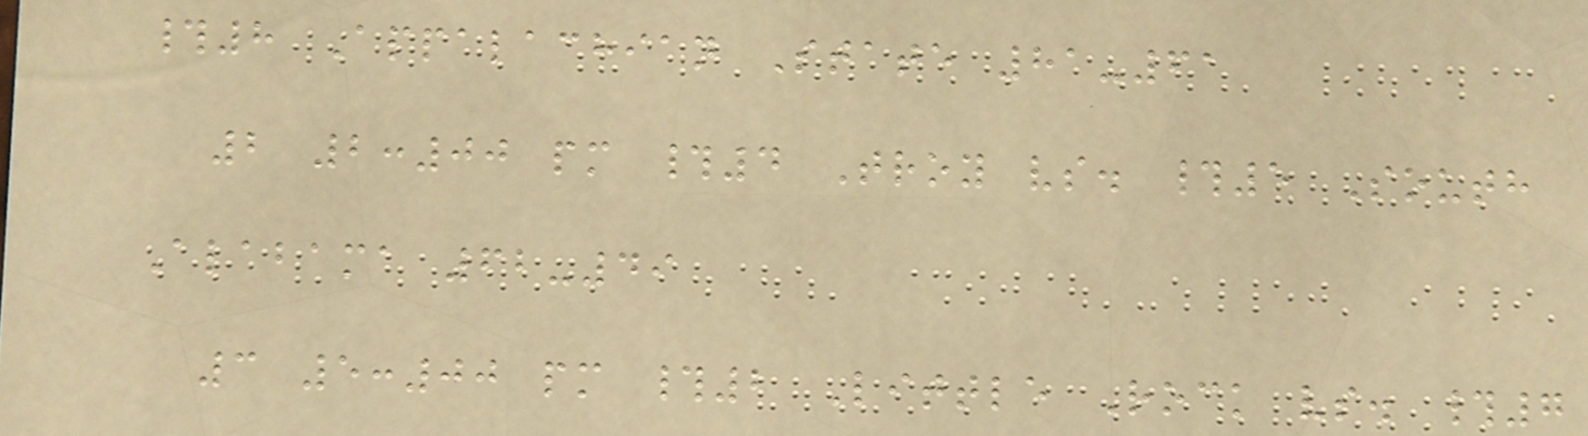#8 Appalachian State 81-61
2 2:00 pm #4 Troy vs. #5 South
Alabama 62-49
3 5:00 pm #2 Little Rock vs. #7
